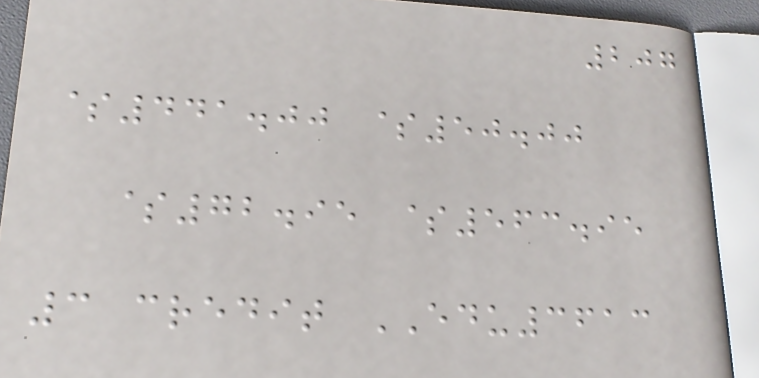207
$441.00 $50.00
$72.95 $563.95
3 credit EDU3613
